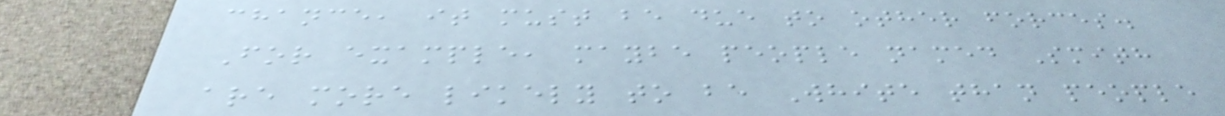chance, it must be due to other forces.
For example, maybe people named Smith
are more likely to be White than people
